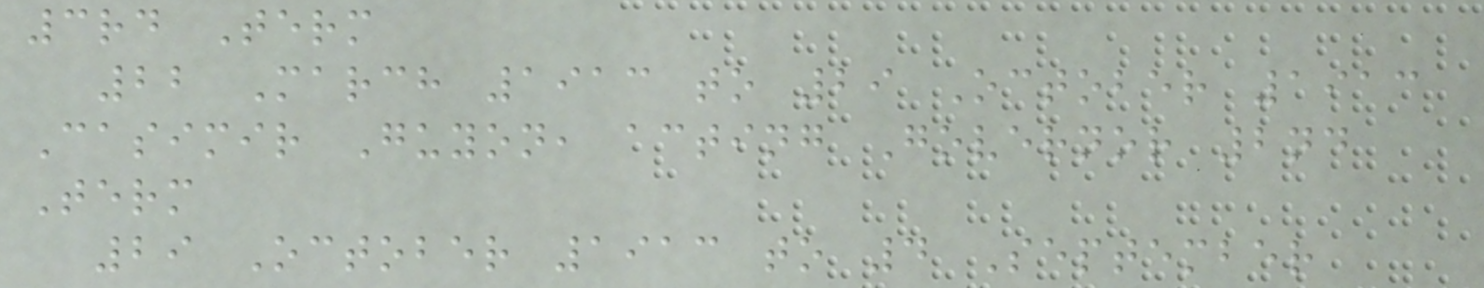3rd Term
22 March 1913 to 29 October 1913
Casimir Guyon, acting Governor 2nd
Term
29 October 1913 to 4 September
